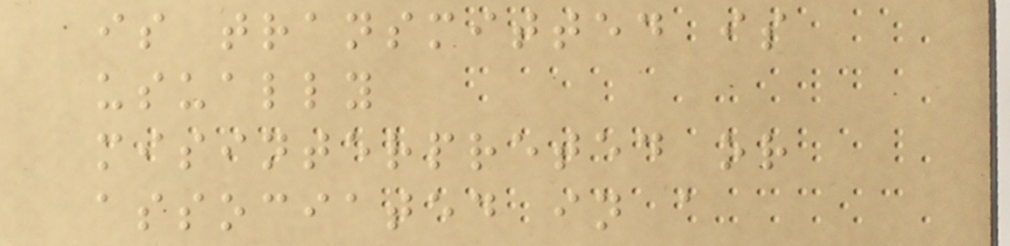is transmitted is
usually
misinterpreted or
associated in a
